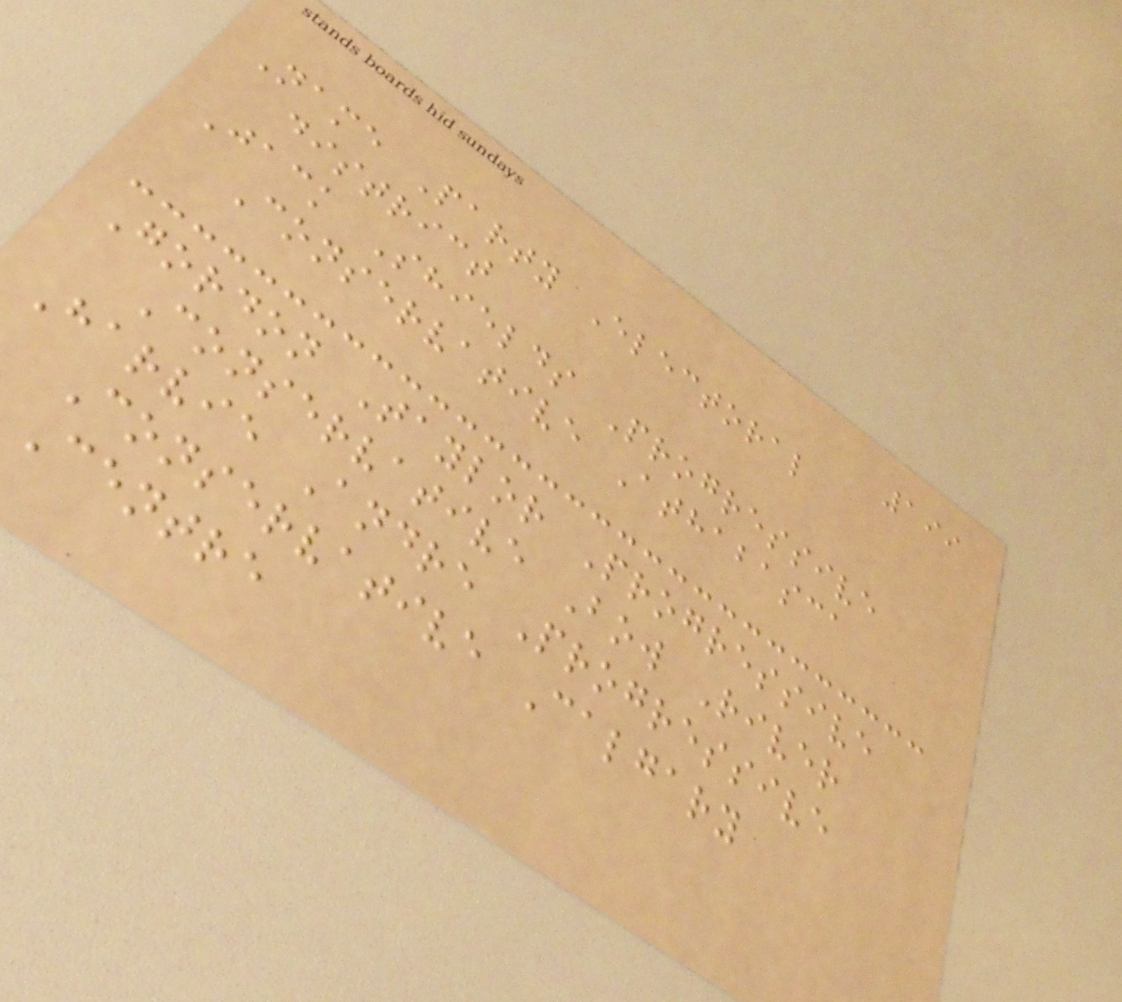199
Name Party Electoral
district
Jack Shields Progressive
Conservative Athabasca
Gordon Taylor Progressive
Conservative Bow River
Harvie Andre Progressive
Conservative Calgary
Centre
